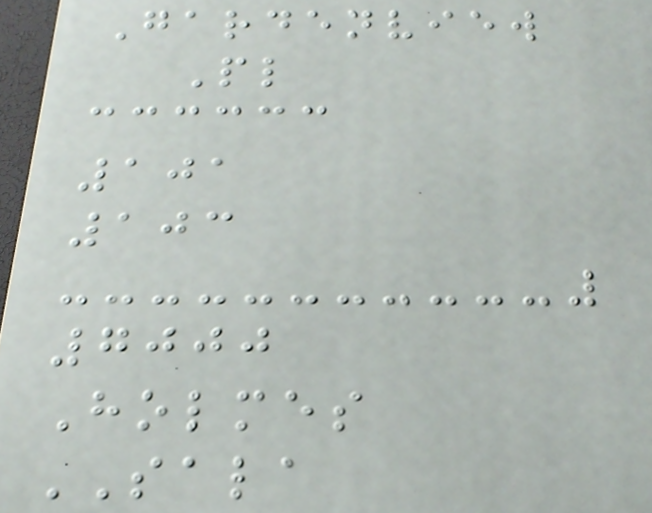Gardenview
Pl
101
103
7000
Holmes
SALA
